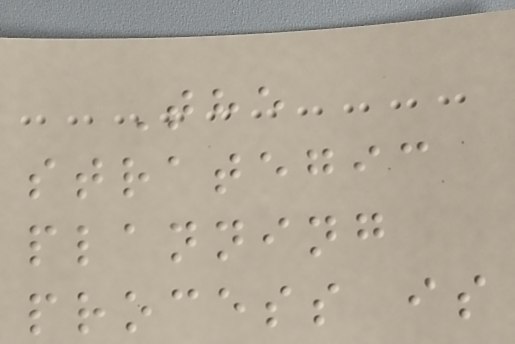The
strategic
planning
process is
